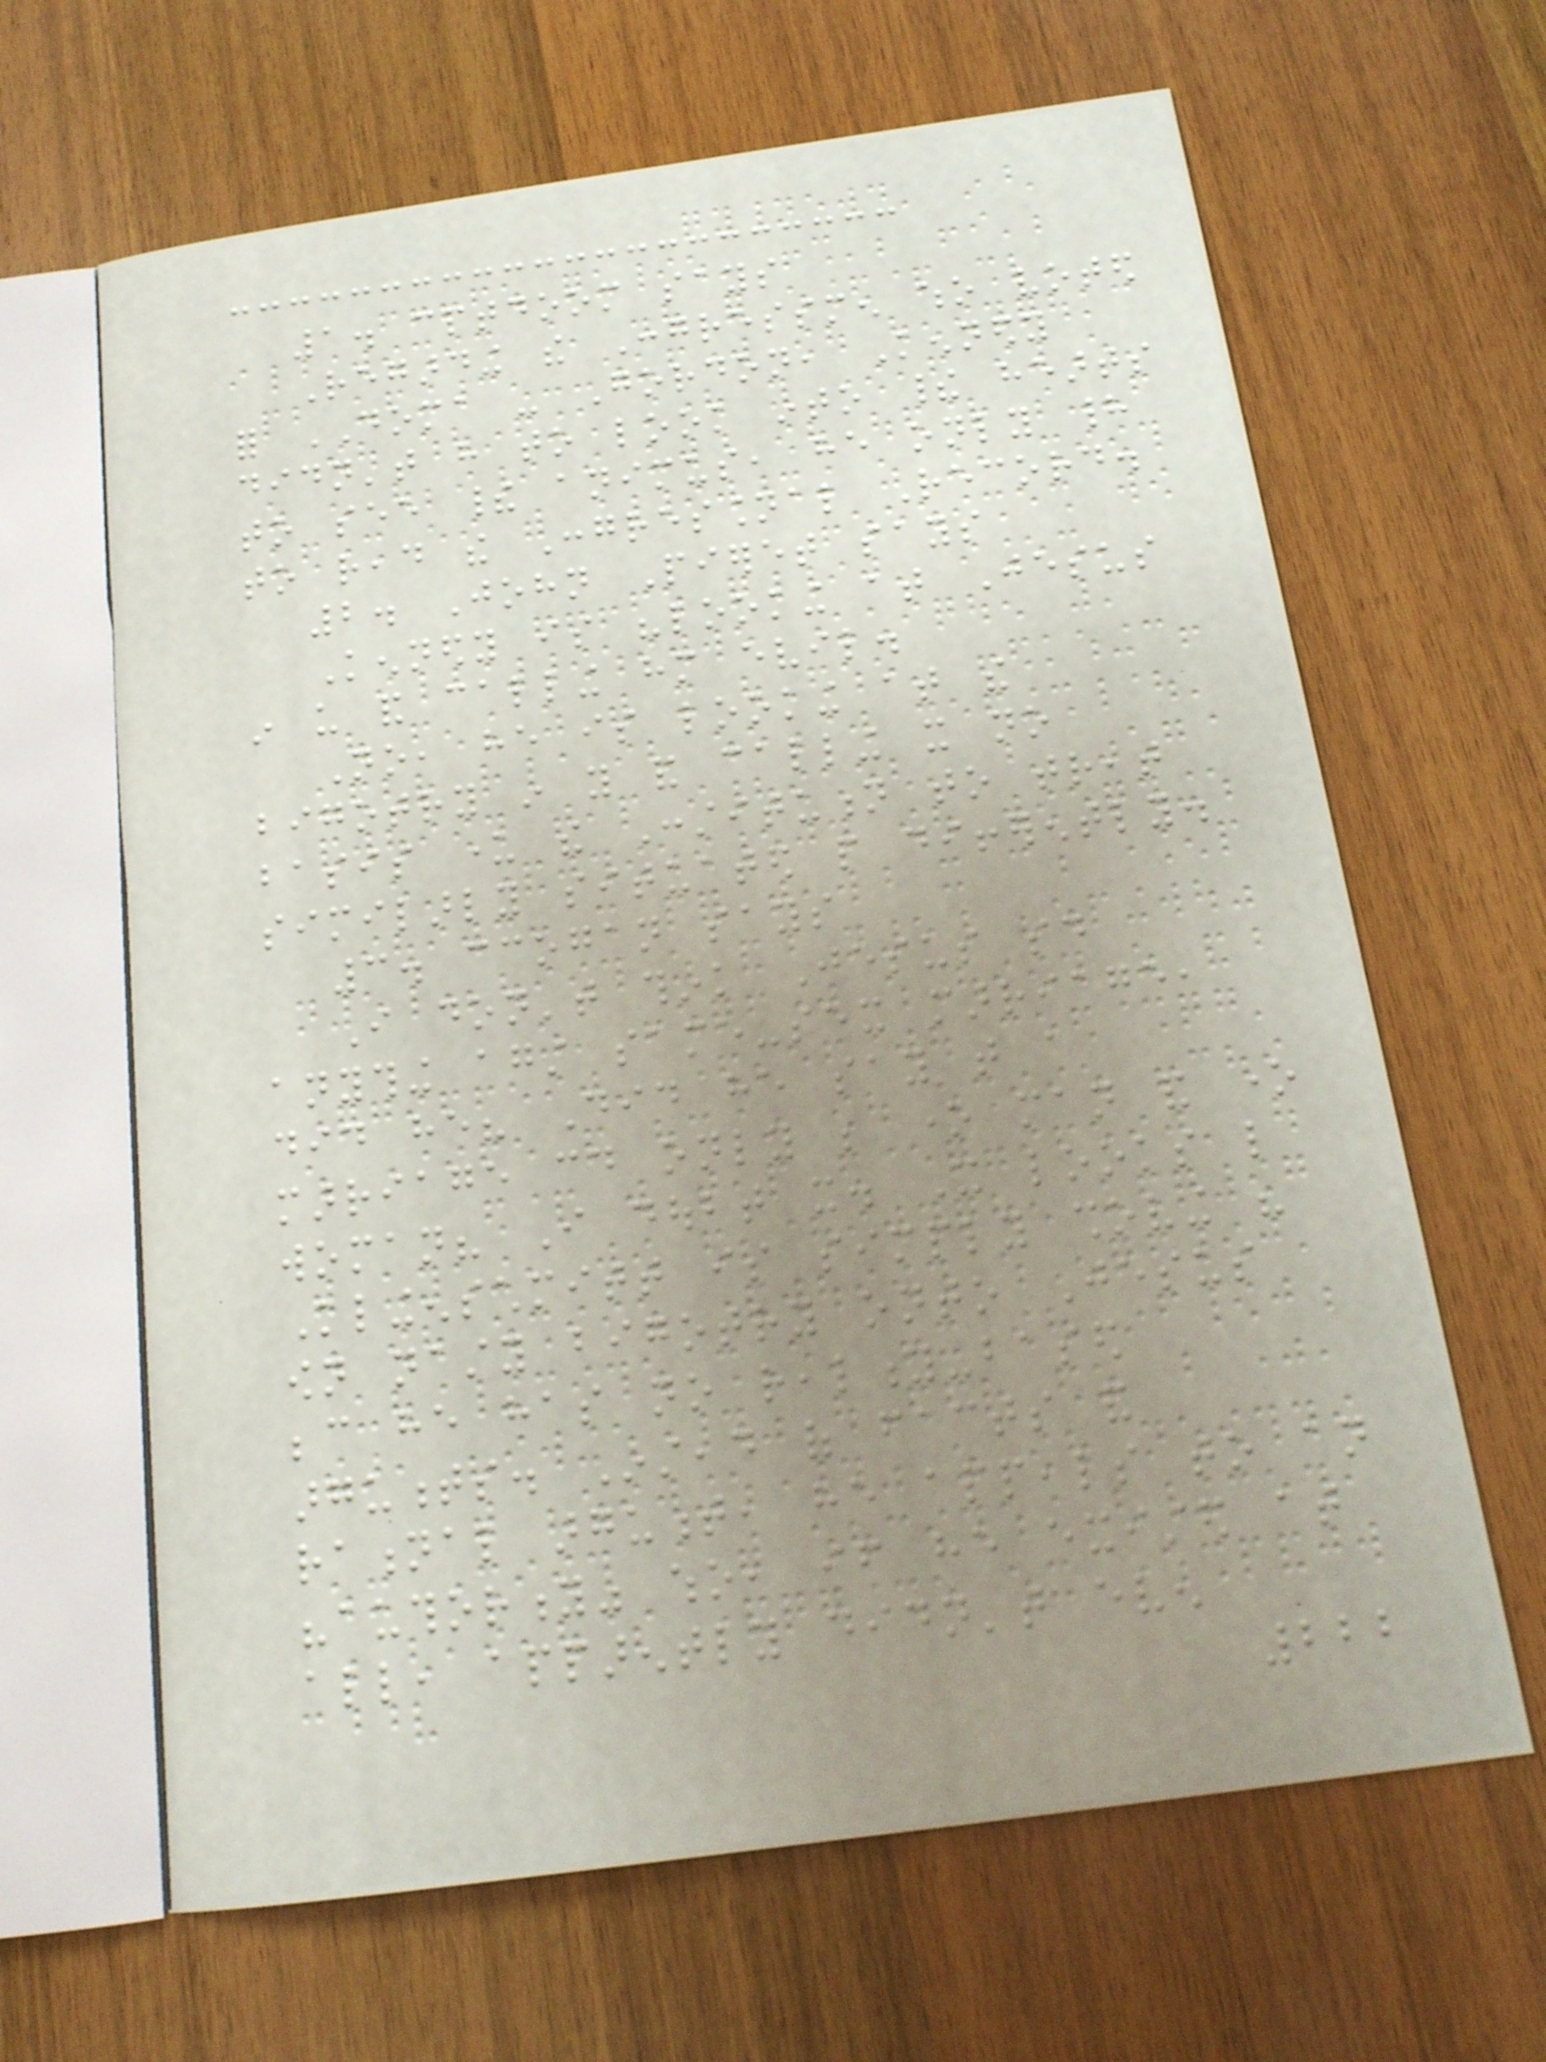1. cptdoom says
Regarding the Congressmen who voted
for DOMA - Gordon, Kennedy
didn't have to look into their hearts
to see their animus, he only had
to read the Congressional Record.
2. John Pieret says
Kennedy is "looking at Jesus
in us and calling him evil.
No, he is looking at the
bigotry in you and calling it no
basis under the Constitution to treat
similarly situated people differently.
3. ccogan says
I don't think Jesus said
anything against same-sex marriage,
did he? Did he say that a
marriage could only be one man and one
woman? I doubt it. It looks like
Klingenschmitt is simply shoving his
own nasty bigotry onto Jesus
because he has no reality-based
arguments. Instead of facts and
rational argument, he appeals to an
"authority" who, if he existed at
all, apparently didn't even
222
